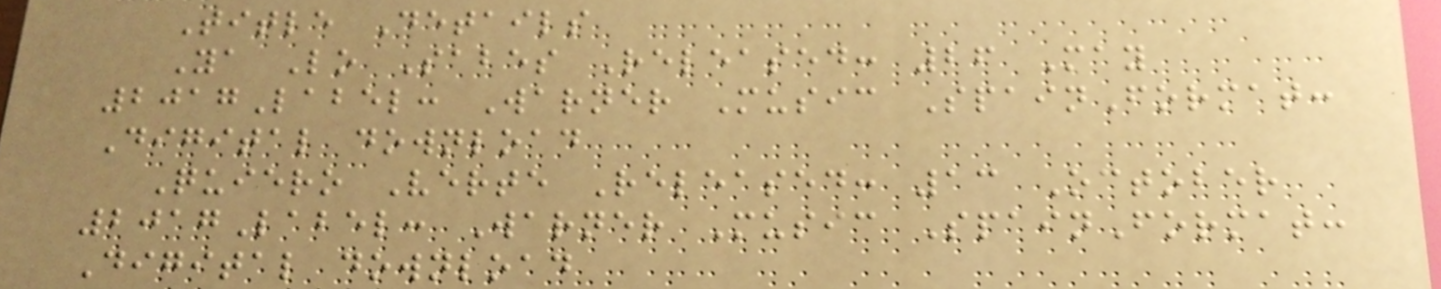Title Details
Ya Lo Sabes Released: 26 May
2017Label: Warner Music SpainFormat:
Digital download
Quiero Verte Released: 13 October
2017Label: Warner Music SpainFormat:
Digital download
